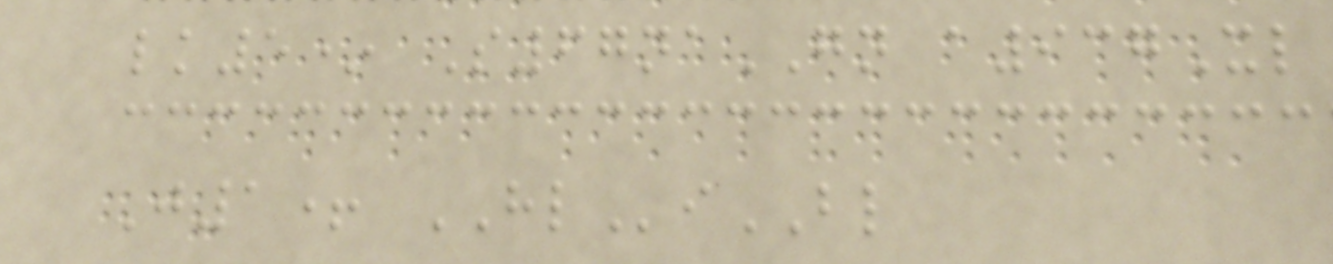lk5* S67naGN a937Xl
J1+ HLiBL
